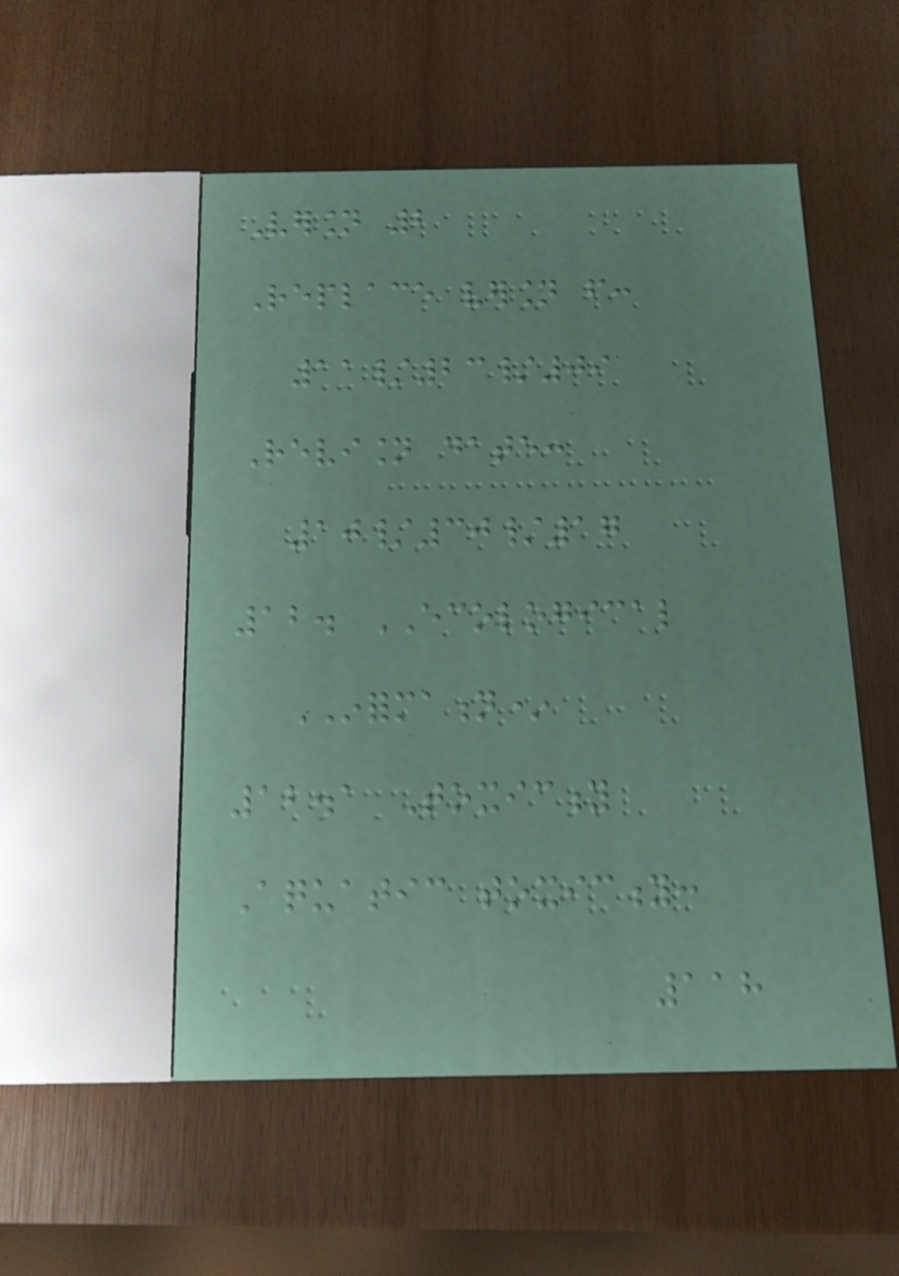Version 2
Replace version from:
11/23/09
Revision date:
10/30/17
12. ECOLOGICAL
INFORMATION*
12.1 Toxicity
Aquatic toxicity:
118
